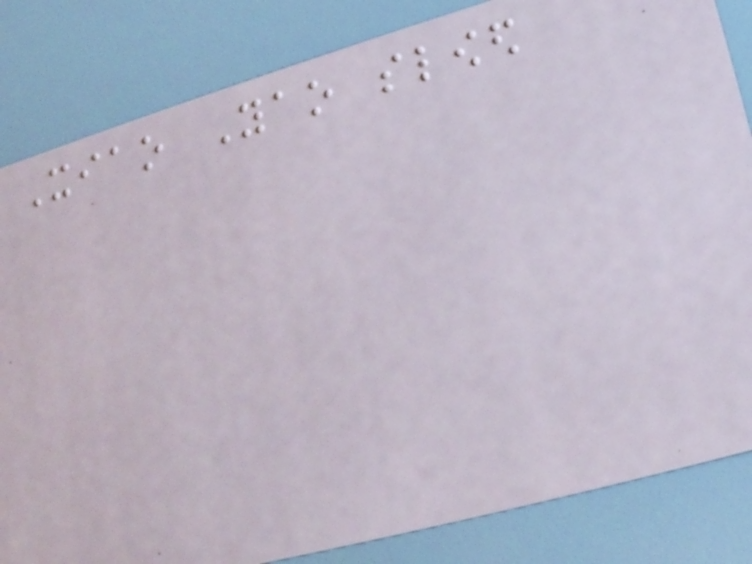Xiao Yao slowed
